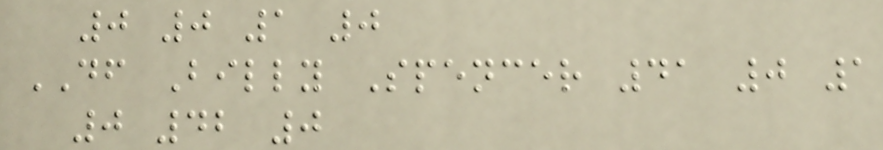0 0 1 0
DF Billy Spencer 41 0 1
0 42 0
